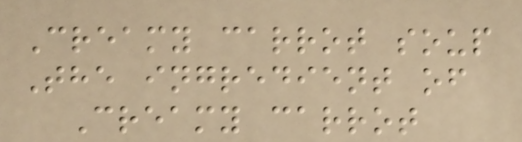Creamy carrot soup
The ingredient of
Creamy carrot
